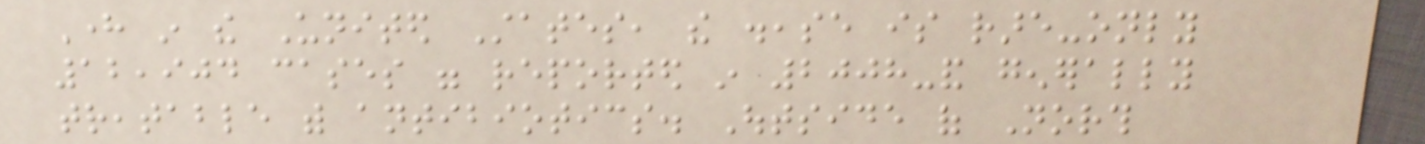Here in the United States, the disease is rare-only
12,904 cases were reported in 2008-and generally
treatable with antibiotics. Outside of North
